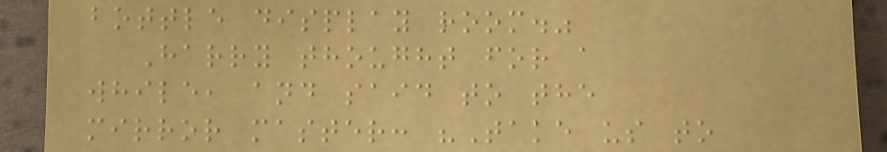bottle display room."
Harry thought for a
while, and said to the
mirror master: "Take us to
